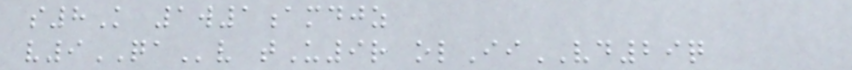s8K 1w1amdjz
v9QAv tU9r olIiVD29q
